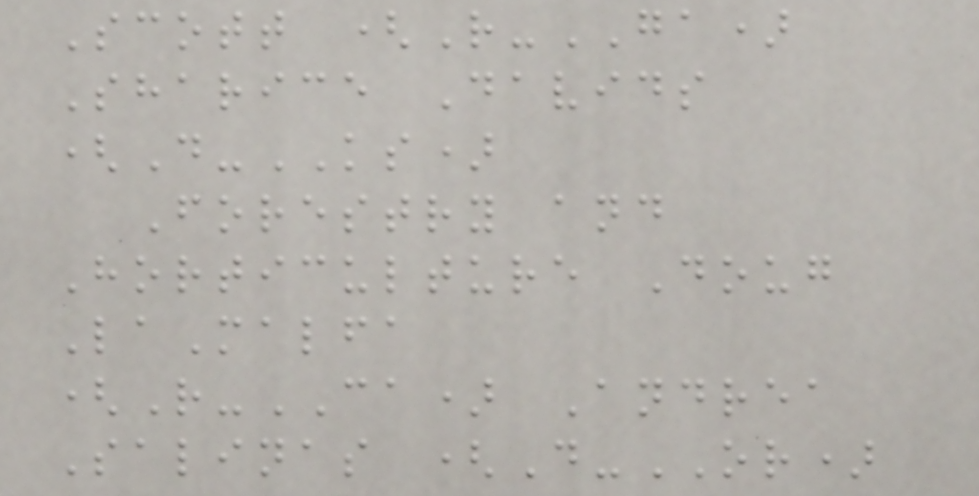Scott (R-GA)
Sharice Davids
(D-KS)
Forestry and
Horticulture Doug
LaMalfa
(R-CA) Andrea
Salinas (D-OR)
